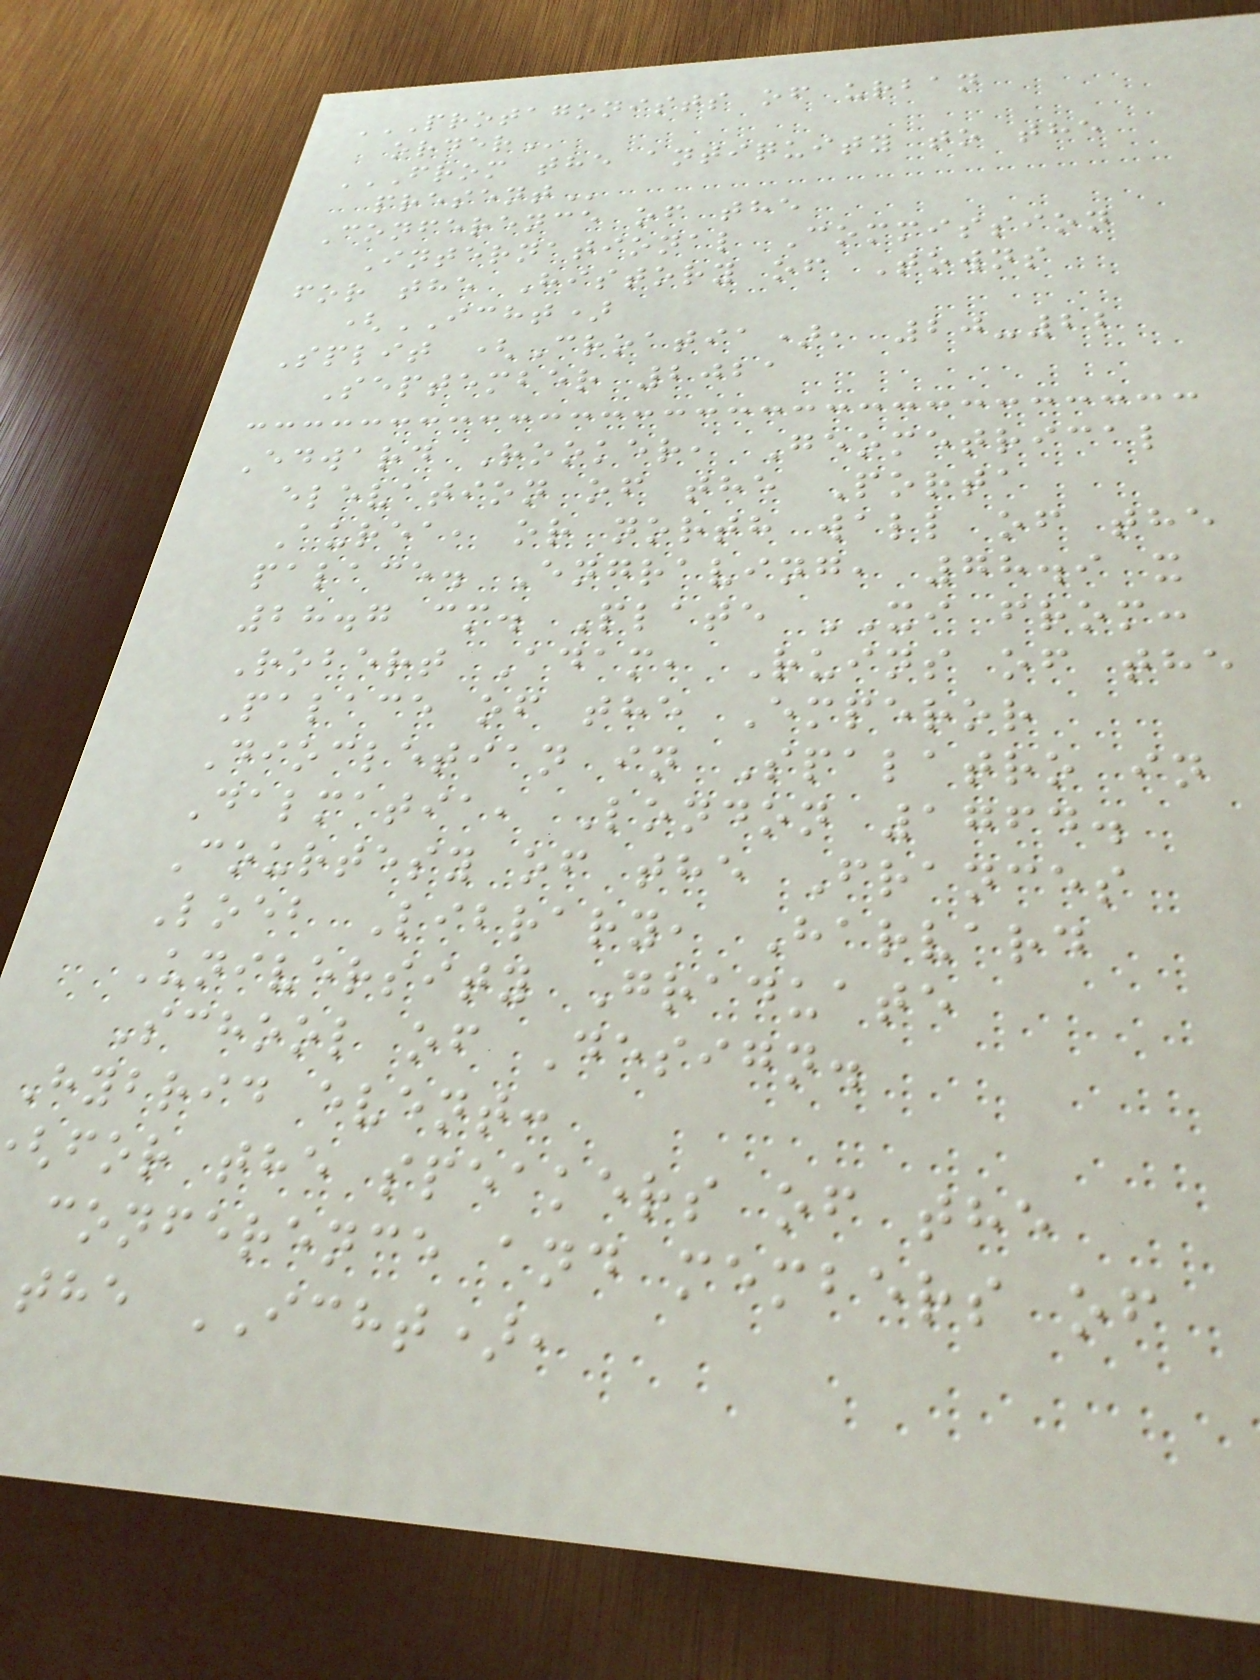PROTAGONISTS OF URBAN
FROM THE ANTIQUITY TO THE
Conference of the
International Commission
for the History of Towns
(ICHT)
Split (Croatia), 20-22
September 2021
Edward Rooker, Geometrical
elevation of the Porta
Aurea, or north wall of the
palace. Engraving, 78.9 x
28.7 cm. Plate XI from:
Robert Adam, Ruins of the
Palace of the Emperor
Diocletian in Spalatro in
Dalmatia, London 1764.
Courtesy of the Frances
Loeb Library, Harvard
University Graduate
School of Design.
Hybrid event:
for the speakers of the
conference and members of
the ICHT),
